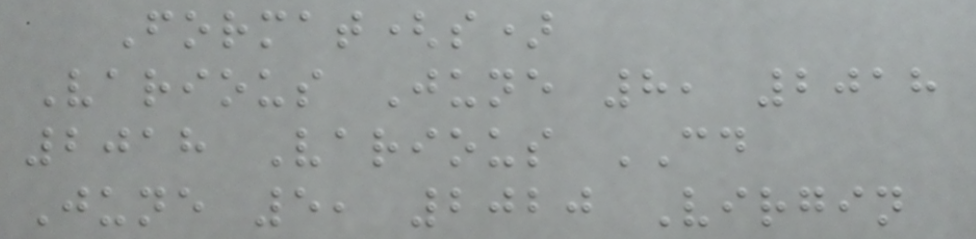Format(s)
Various June 8, 2018
2018 Various CD
June 5, 2020 Virgin
